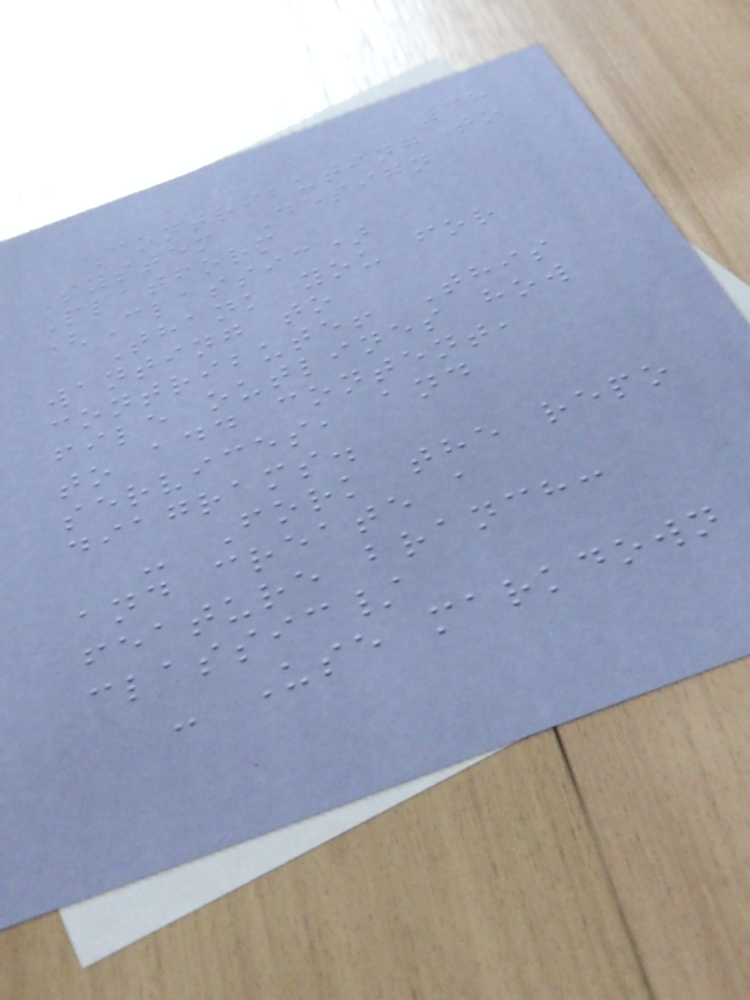38
Contributing to
System Design
Platform
(Classic)
Thank you for
wanting to
contribute! This
file outlines how
to add content,
services, and
diagrams.
- Fork the repo
and create a
feature branch:
classic/
- Use markdown
